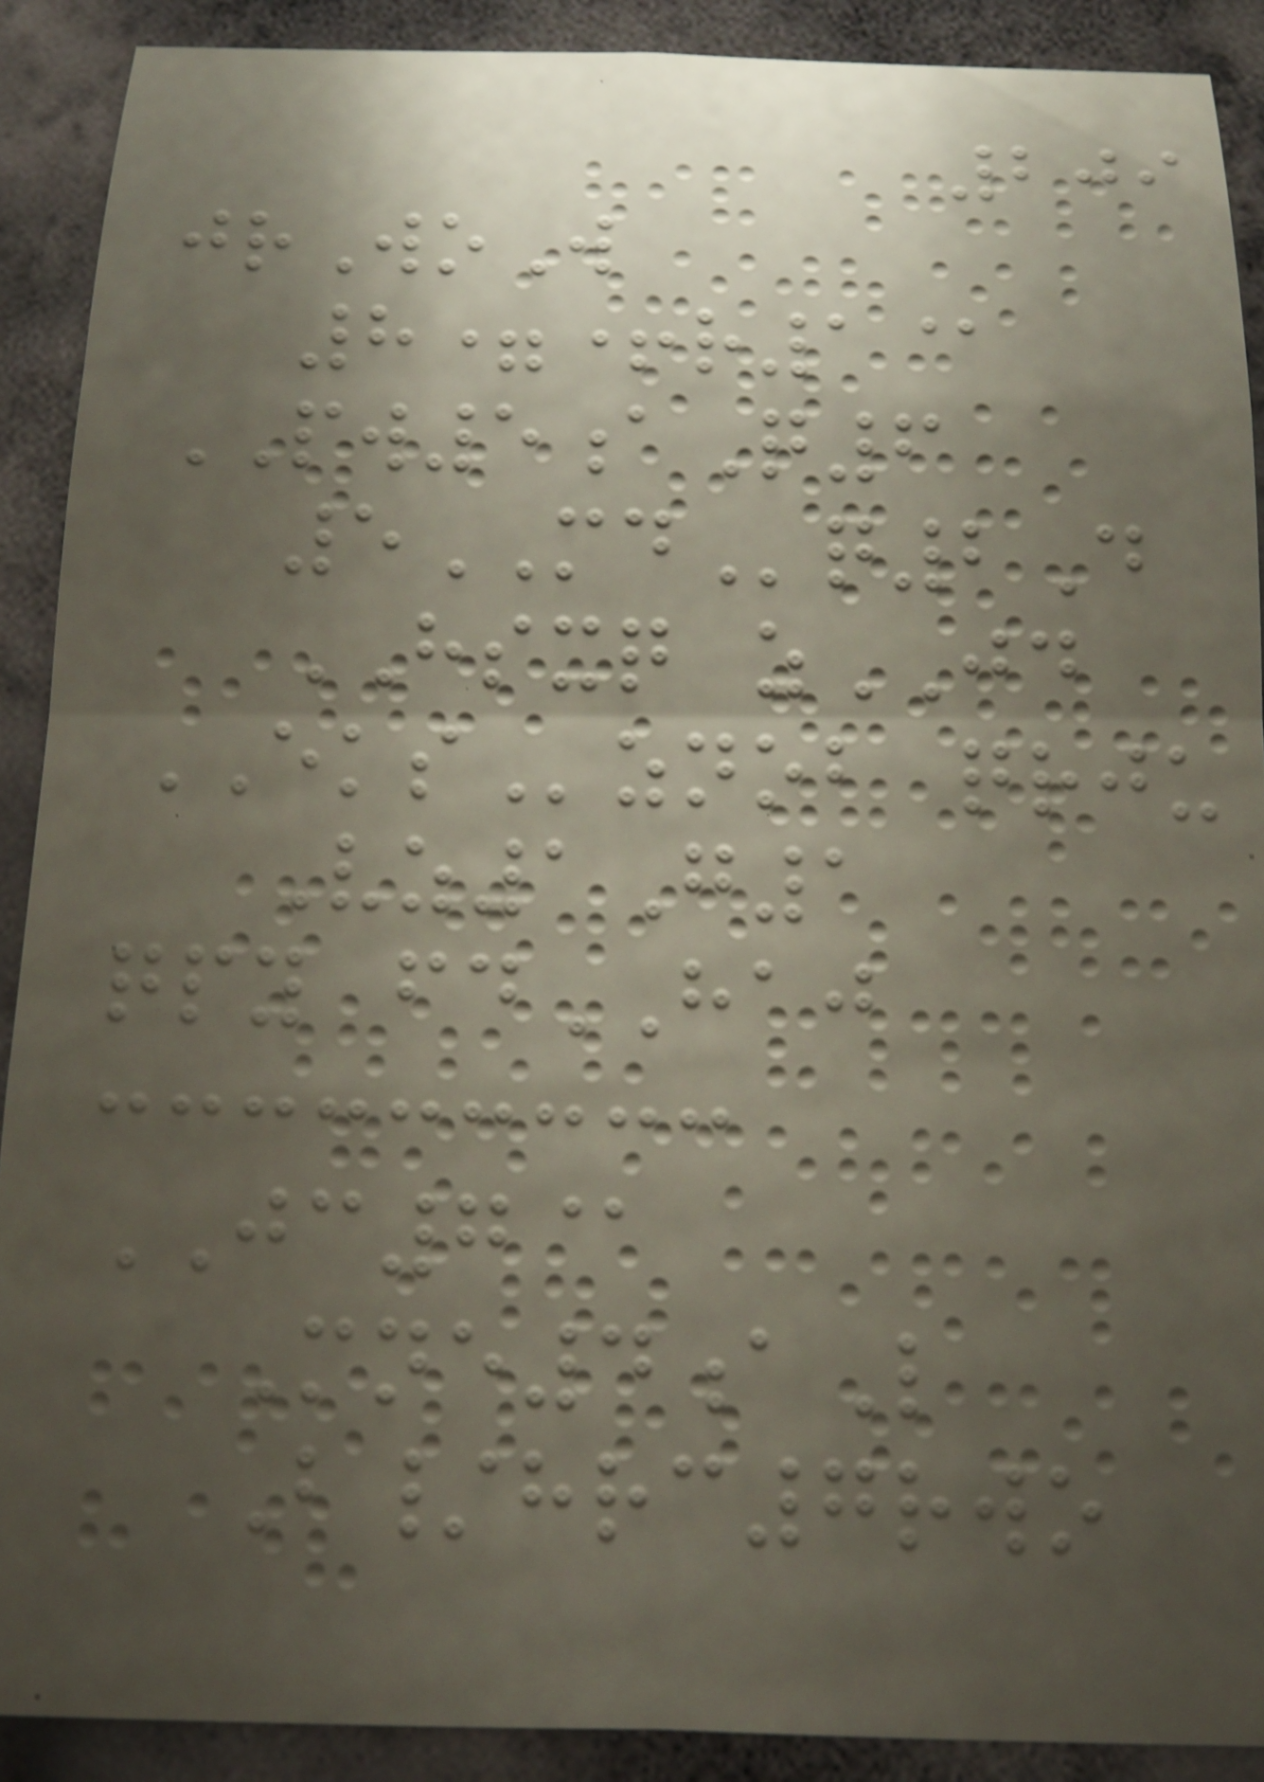209
jrWoW
8=+r1@
PW5aQ6
5MDq2D
HSXQ zJD
EKSznob qrju
Vz1G1
qpy fdHAJ
JC7@
Mne4aL
B/hrc7rwo
